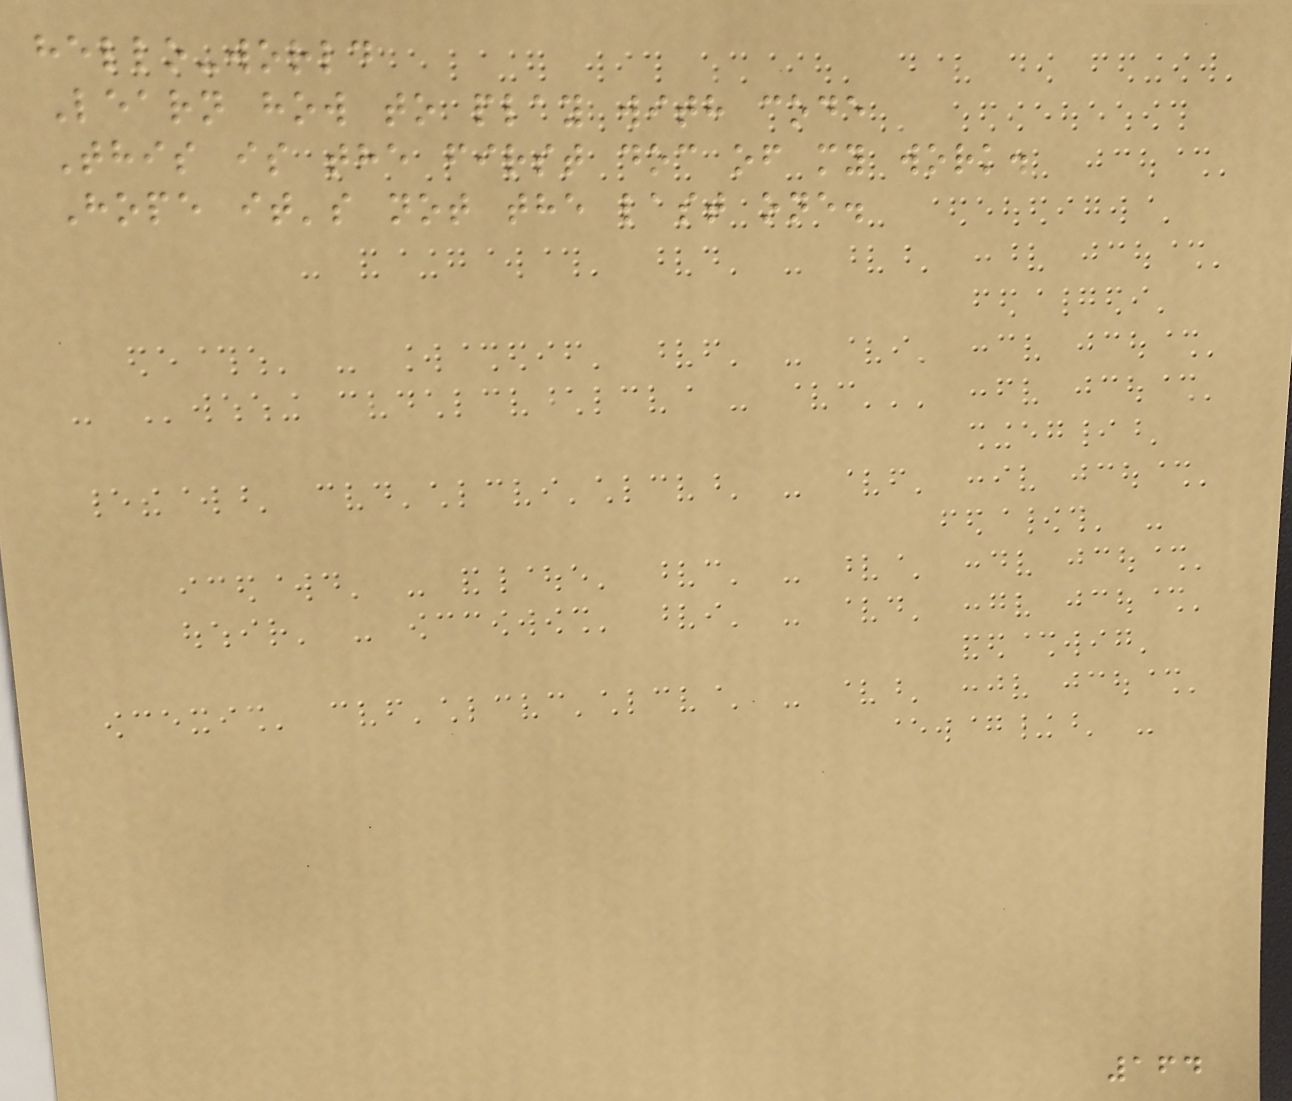hello-world
Learn how to play with code
This is the first doc of my work.
Hope it's not the last one.
164
